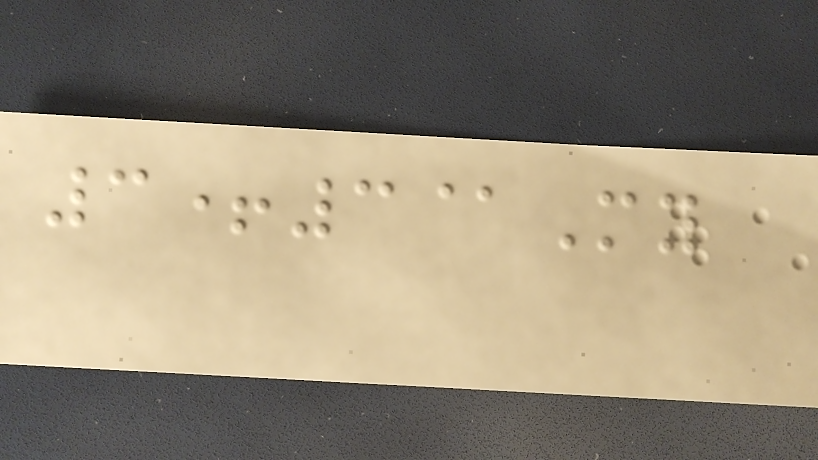3+3@My
